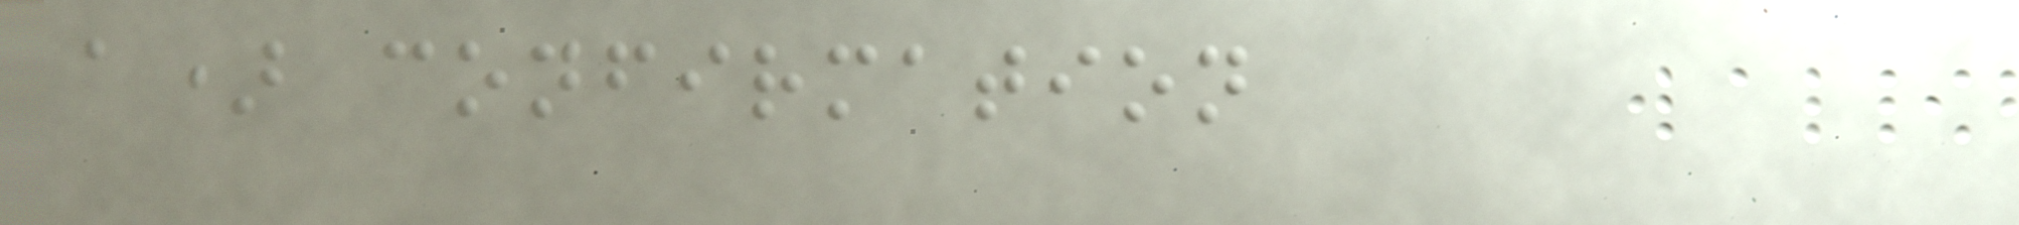a) confirmation
